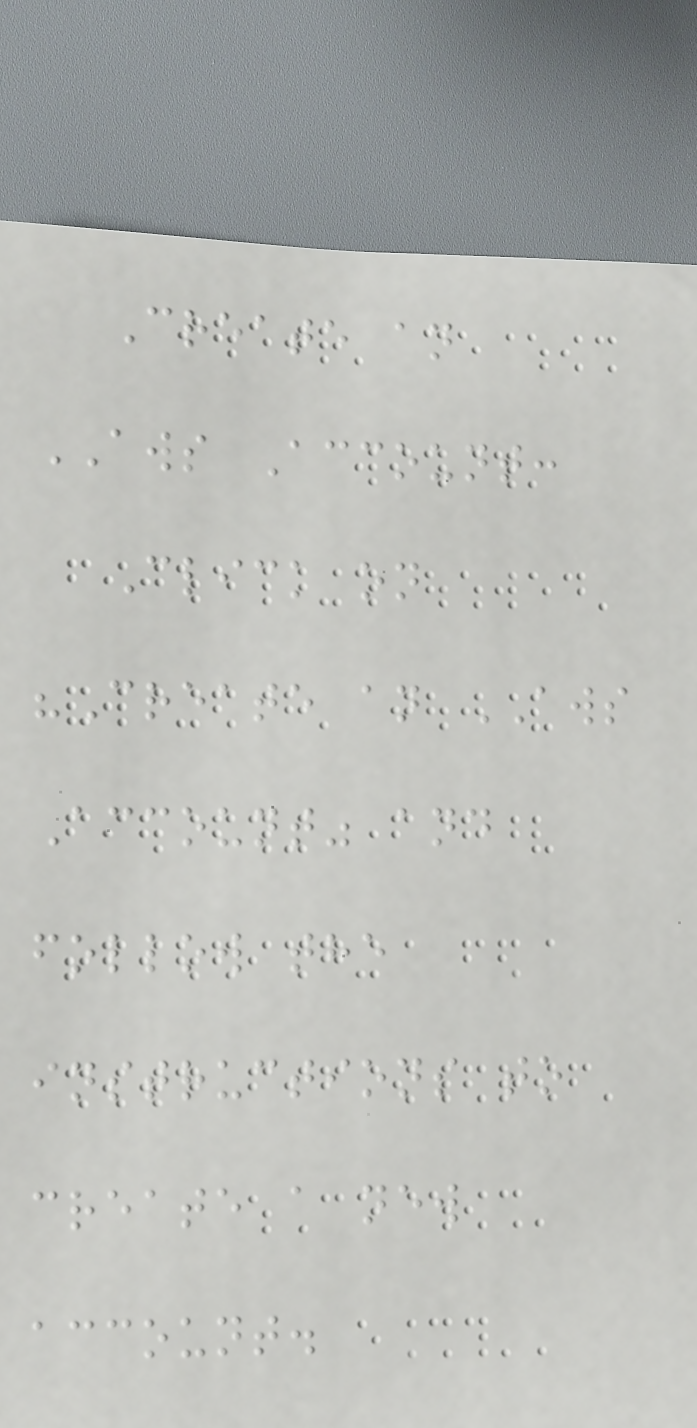Create an
AWS Account:
Click on
"Create an AWS
Account" and
follow the
instructions to
create a new
account.
